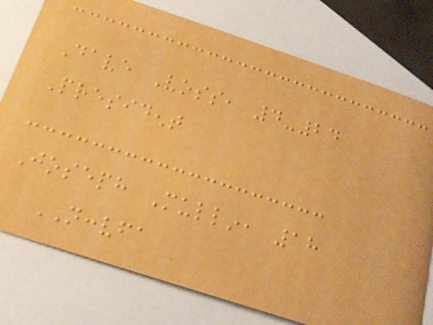Dave Voss, 4-24
President
Joseph Mullin, 18
NCCVFA
